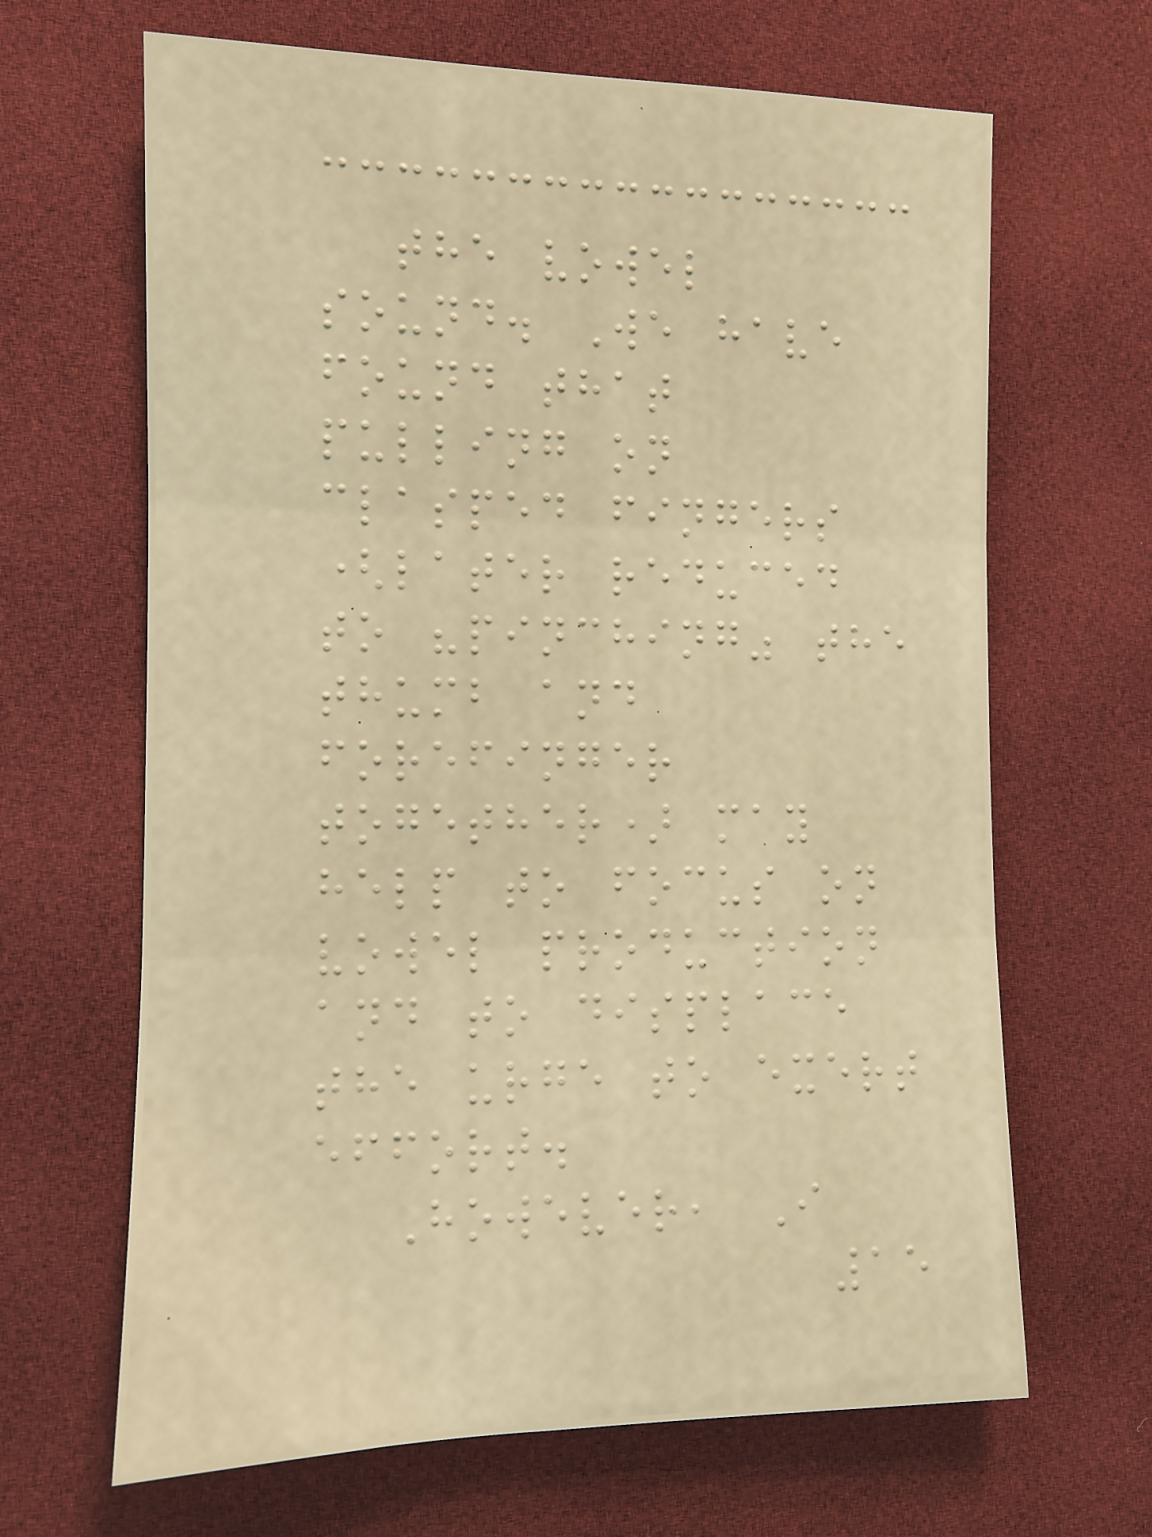the vowel
sound. We have
found that
pulling on
clasped fingers
(later reduced
to "pinching" the
thumb and
forefinger
together) may
help to focus on
vowel production
and to displace
the urge to exert
effort.
However, I
15
